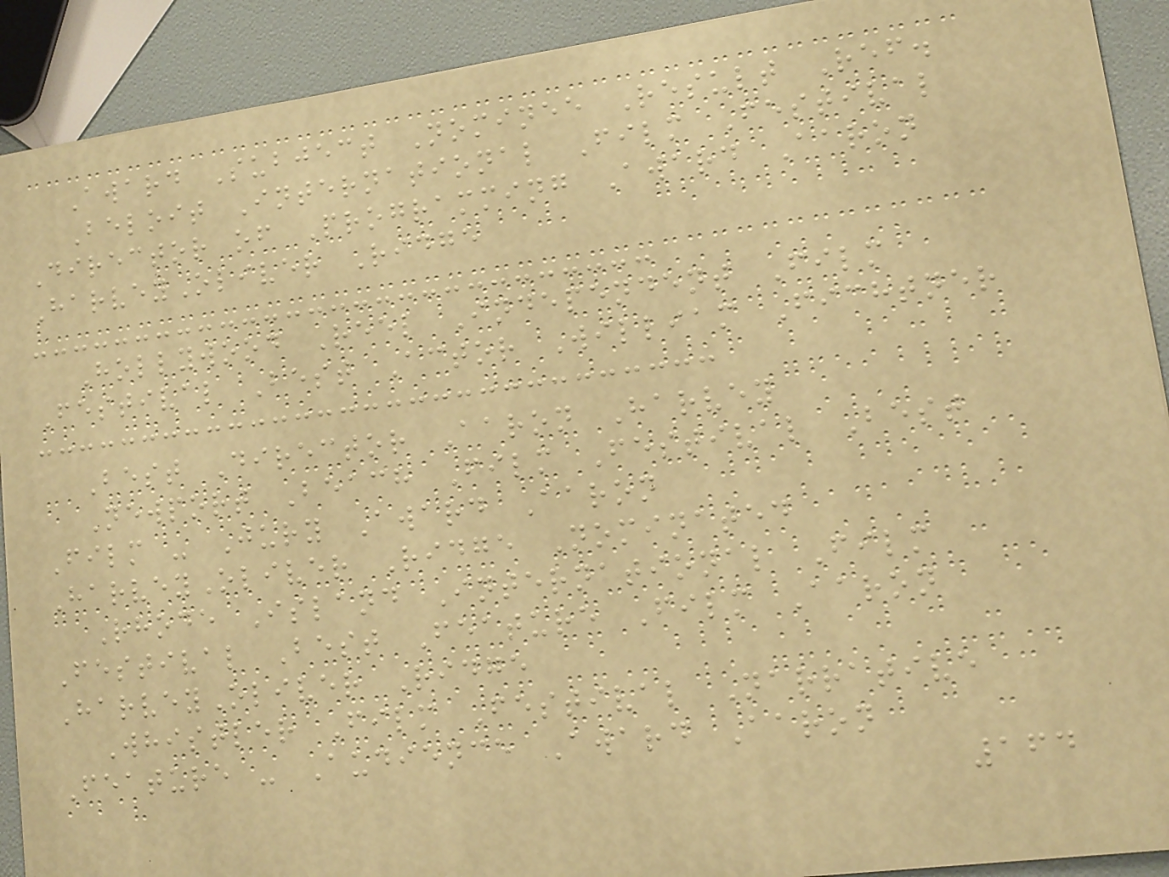Award Subject Nominee Result Ref.
Beloit International Film Festival
Director of Programming Award Aaron
HarveyOliver Ridge
Hollywood Reel Independent Film
Festival Best Actor William Fichtner
Best Director Aaron Harvey
Newport Beach Film Festival Best
Film - Jury Award Aaron
HarveyOliver Ridge Nominated
Rhode Island International Film
Festival Best Feature Film Aaron
HarveyOliver Ridge
Whistler Film Festival Narrative
Feature - Audience Award Aaron
164
